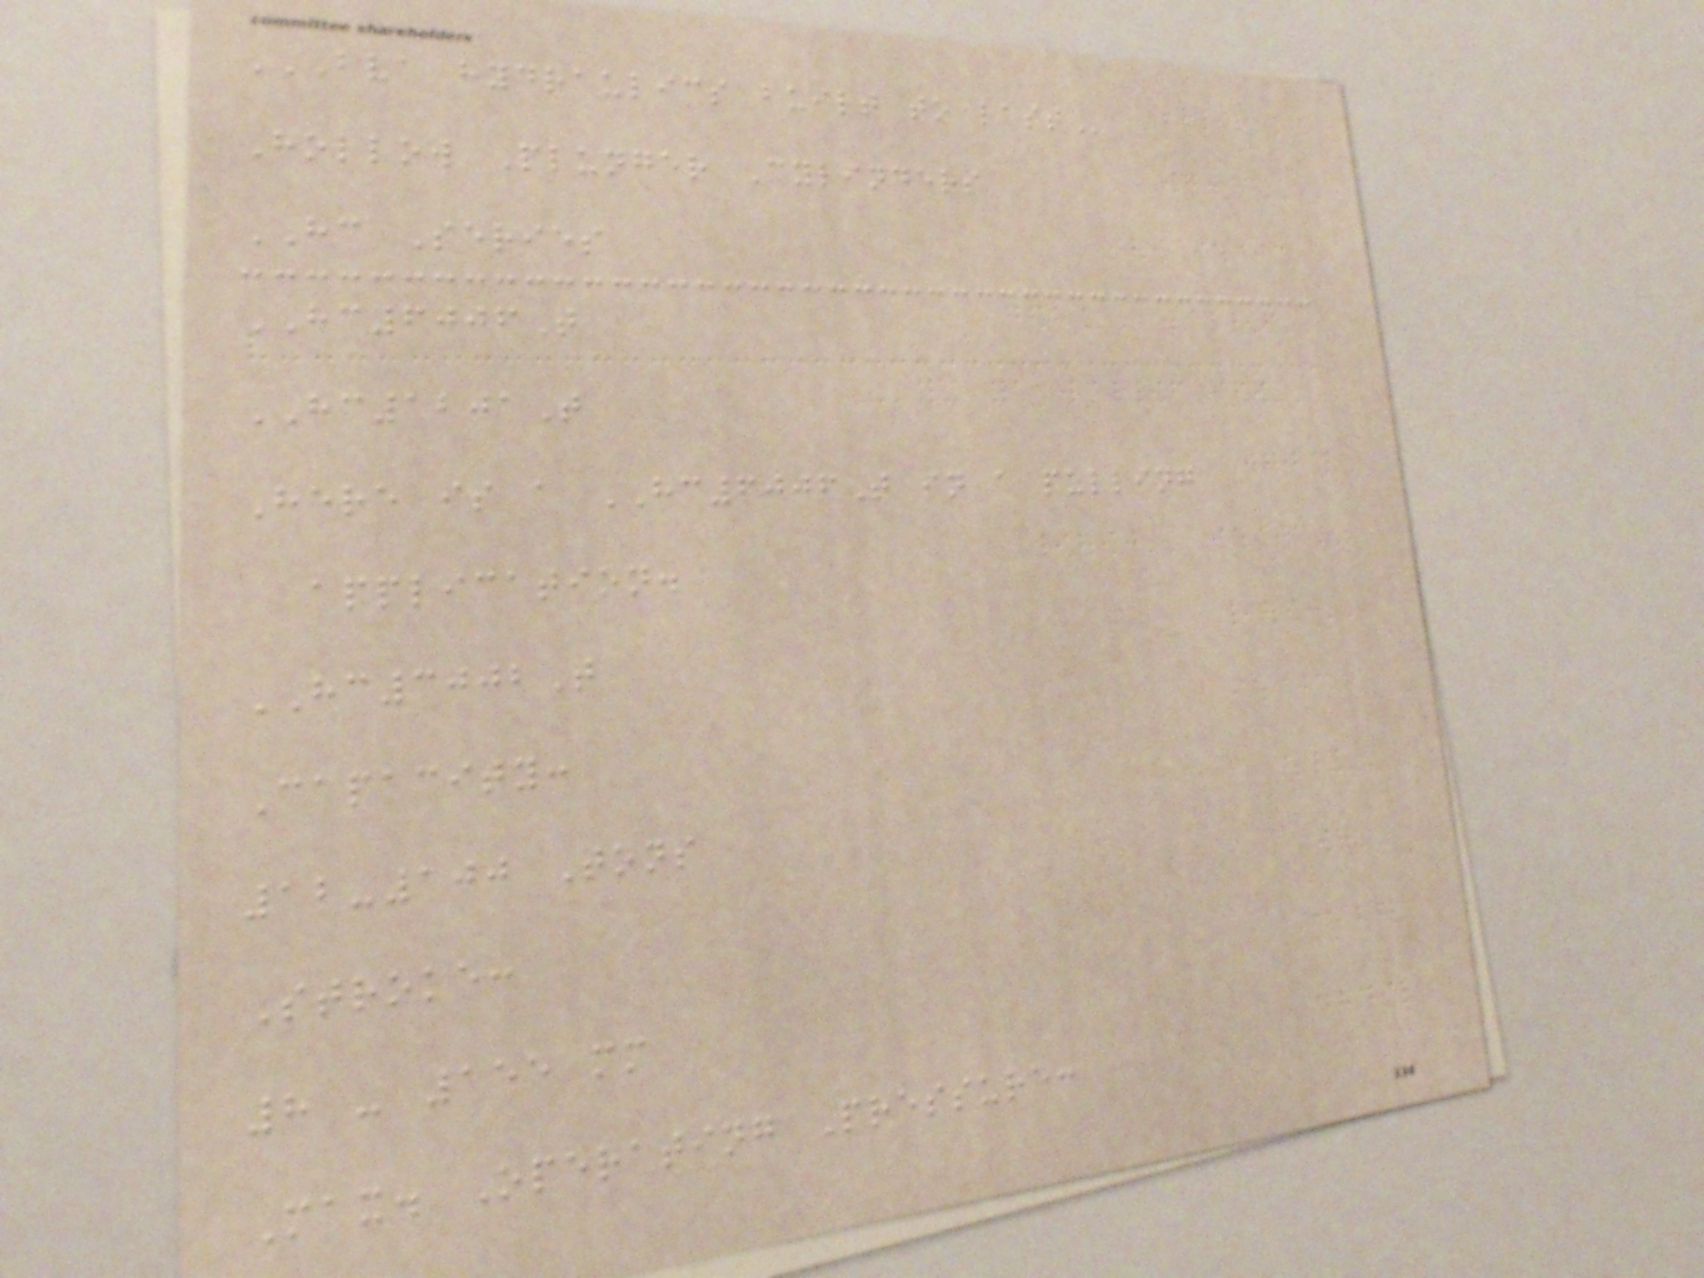BVA HYDRAULICS BUILT TO LAST
Hollow Plunger Cylinders
HC Series
HC6006T
HC1201T
Here is a HC6006T in a pulling
application.
HC3002T
Capacity:
12-100 Tons
Stroke:
8 - 155 mm
Max. Operating Pressure:
